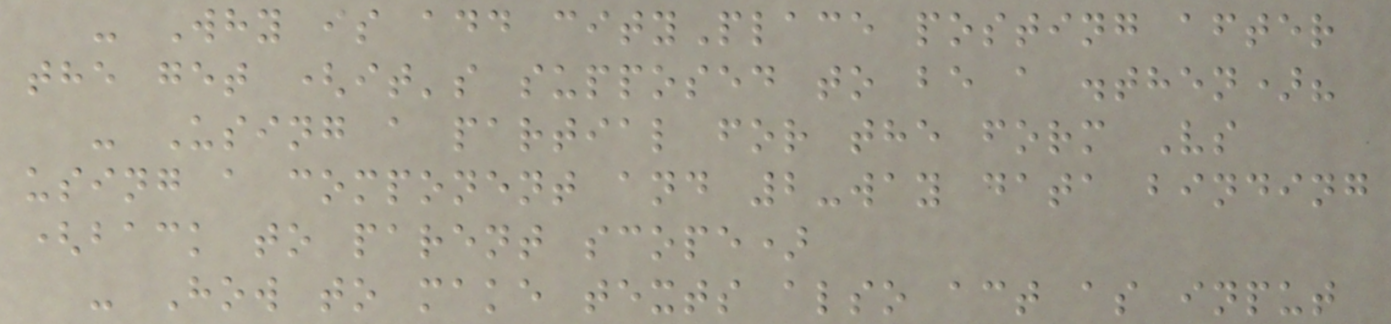- Why is add cityPlace posting after
the get (it's supposed to be a .then)?
- Using a partial for the form Vs
using a component and 2-way data binding
(back to parent scope)
- How to make texts also act as input
